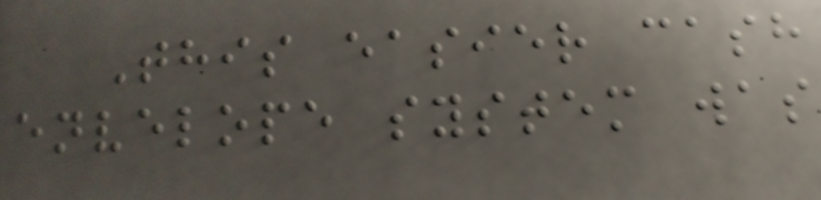This easier cash
envelope system was
